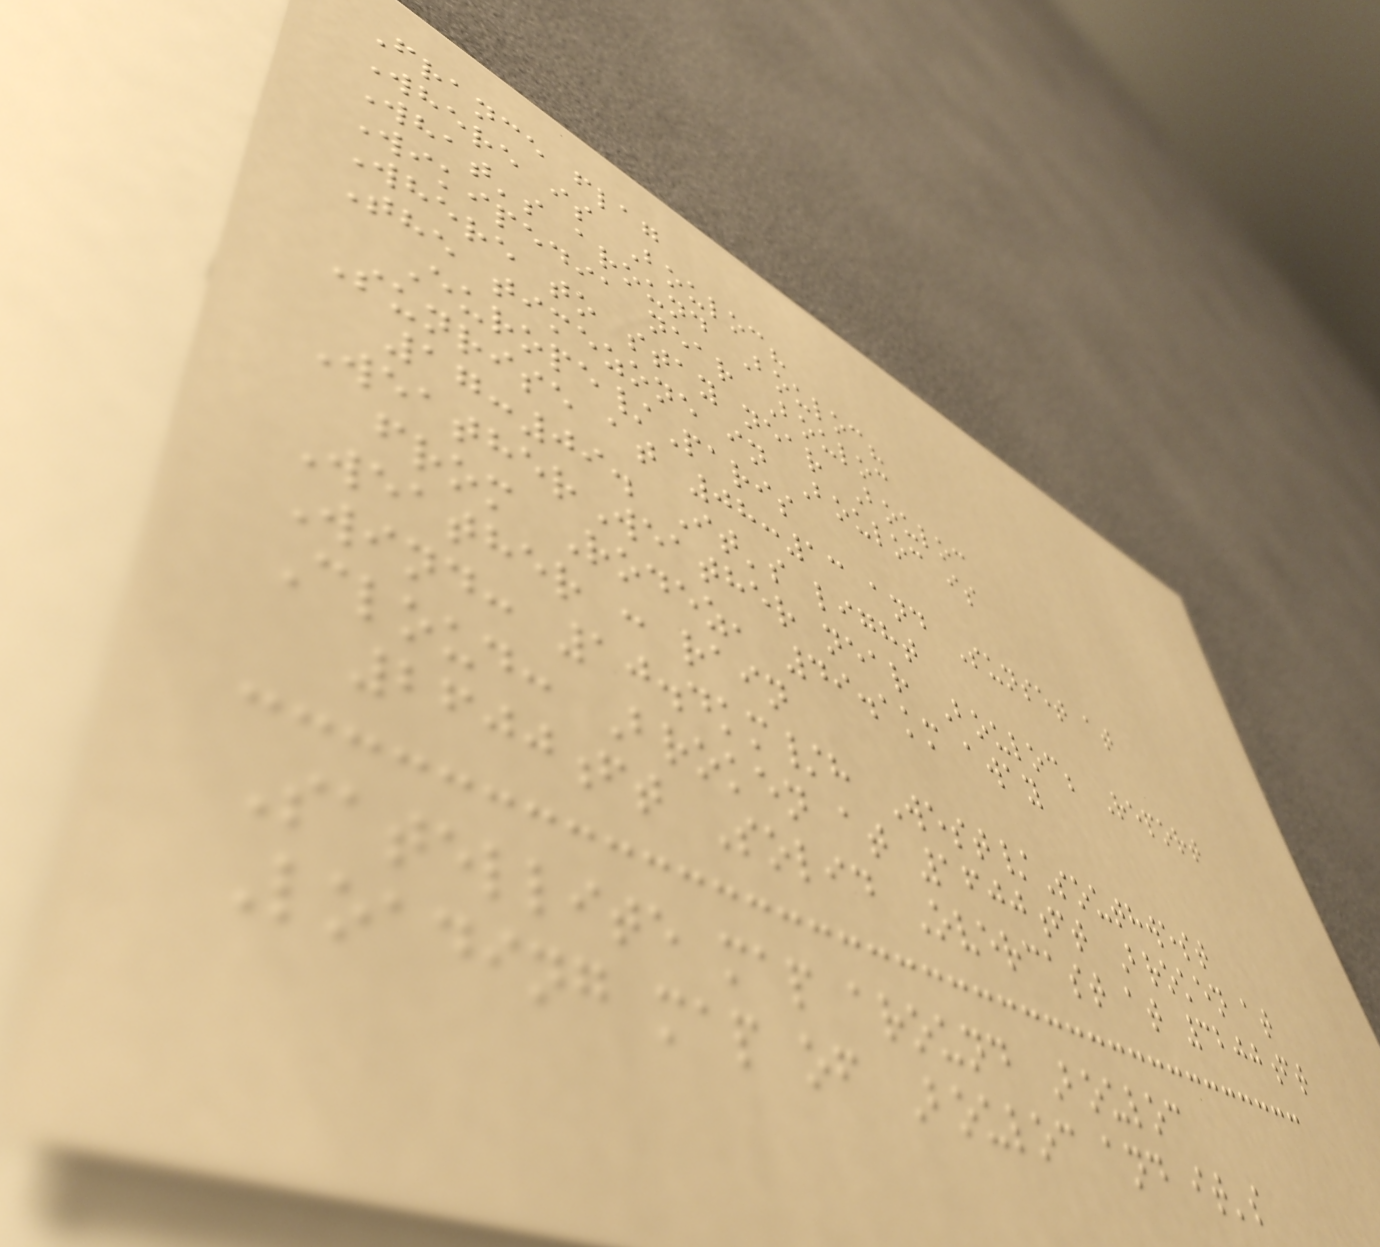France flag
Where is Bouloc?
What's around Bouloc?
Wikipedia near Bouloc
Where to stay near Bouloc
The timezone in Bouloc is
Europe/Paris
Sunrise at 08:13 and Sunset at
17:09. It's light
WeatherWeather near Bouloc; Report
from Rodez, 49.1km away
Weather : rain
Wind: 10.4km/h West/Southwest
Cloud: Broken at 1600ft Broken at
2600ft Solid Overcast at 3200ft
Satellite map around Bouloc
Loading map of Bouloc and it's
